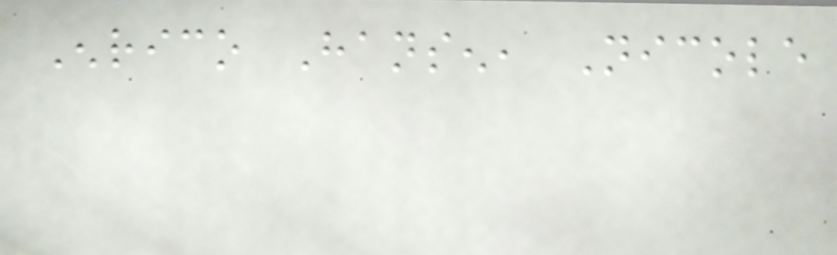Enrico Hansen, Nicole
